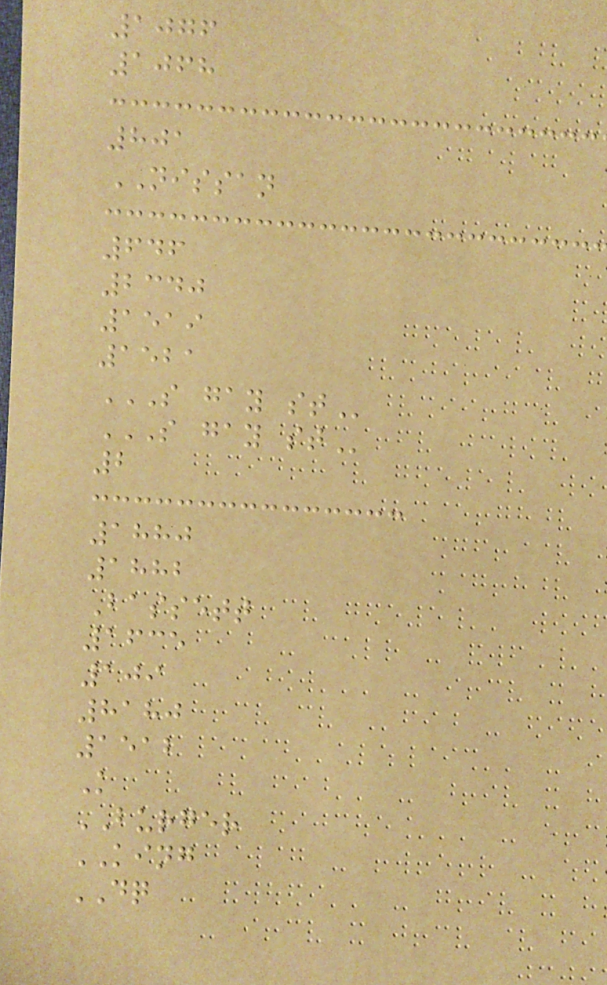1076
1068
801
NISSAN
646
2340
1519
1521
S GAY ST
S GAY ST
2
1880
1882
Bassett
1635
109
8180
1512
K
BURGER
KING
DQ
